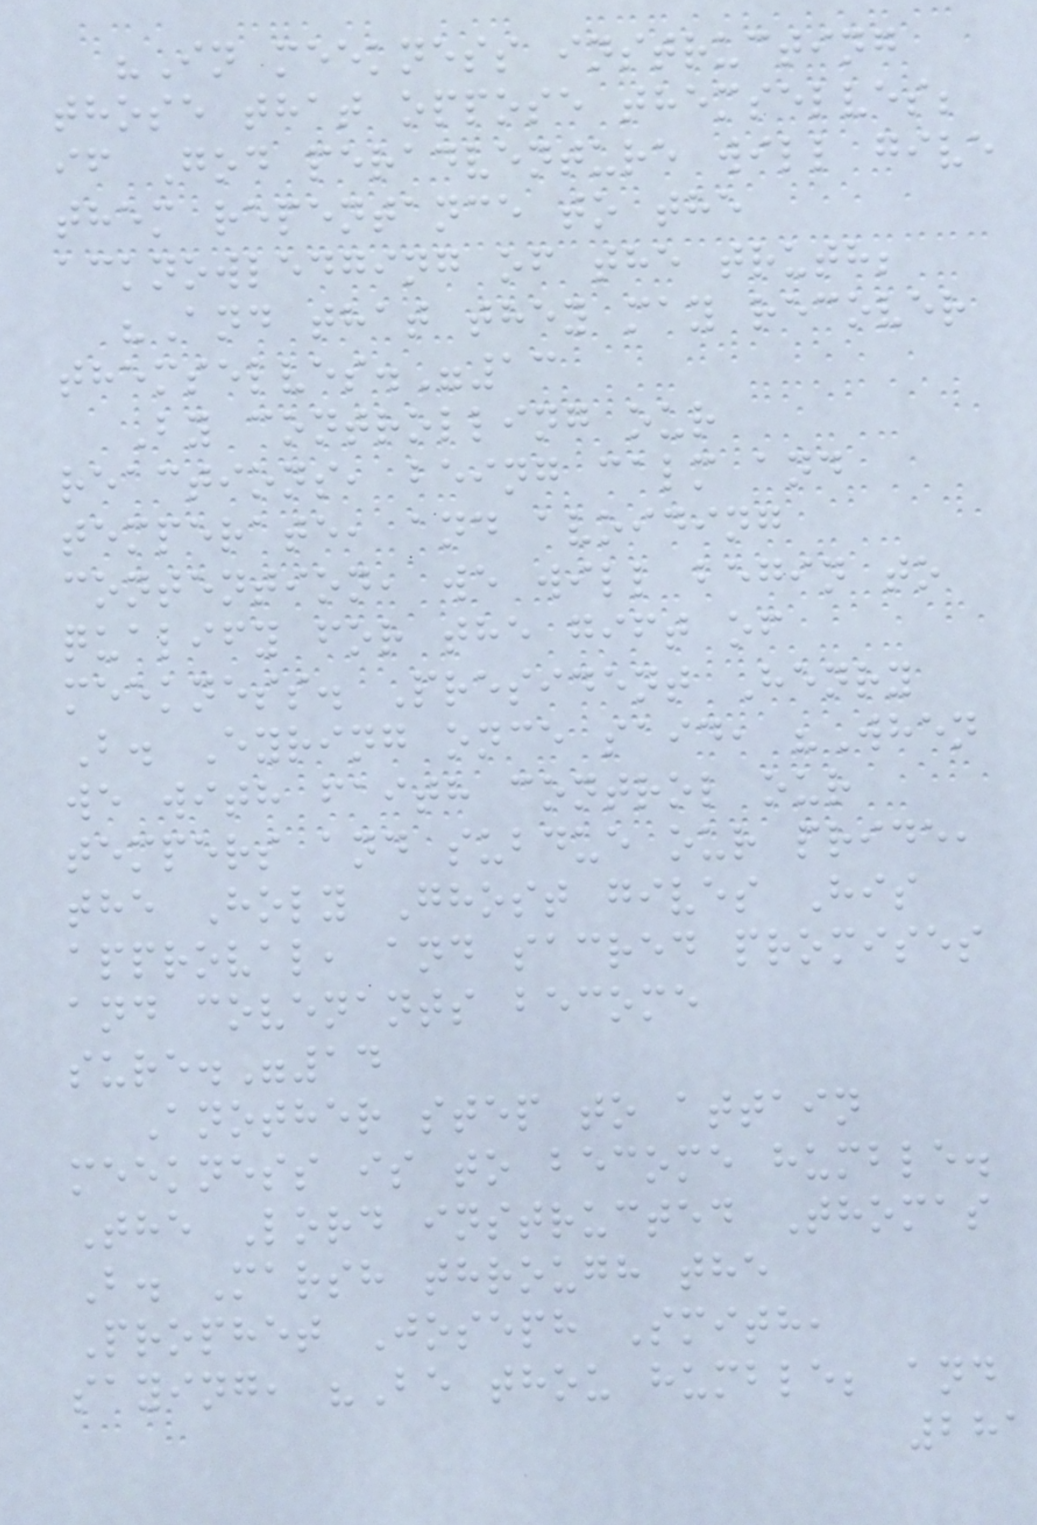"In meekness instructing
those that oppose themselves;
if God peradventure will give
them repentance to the
acknowledging of the truth;
"And that they may recover
themselves."13
By controlling our
reactions, being calm and
temperate, and avoiding
contention, we will begin to
qualify for the gift of
meekness. President Henry
B. Eyring once said, "When
we with faith control our
tempers and subdue our pride,
the Holy Ghost gives His
approval, and sacred promises
and covenants become
sure."14
Another step to attain
meekness is to become humble.
The Lord instructed Thomas
B. Marsh through the
Prophet Joseph Smith,
saying, "Be thou humble; and
281
